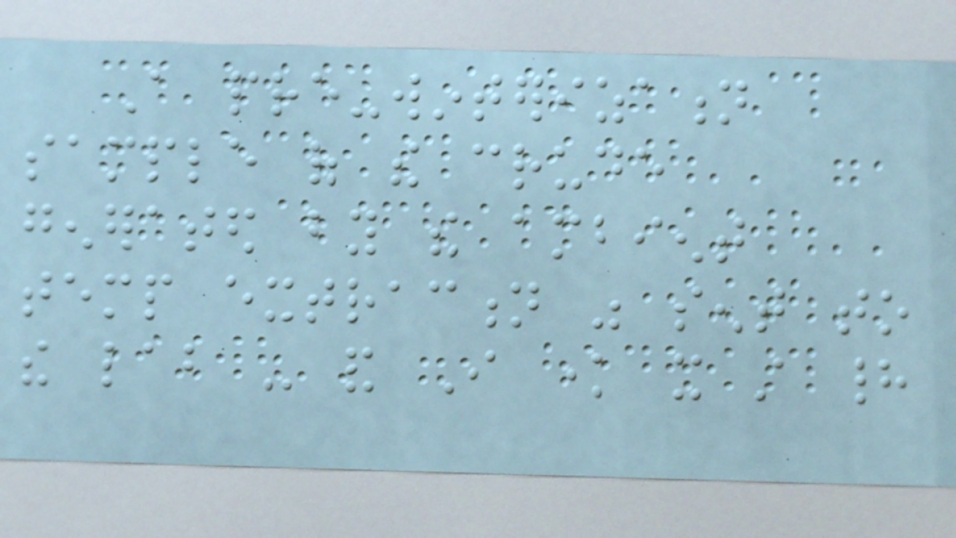A pre-winterization
sample of the crude
generated by the ambient
temp extraction was sent to
the lab - and I know it still had
